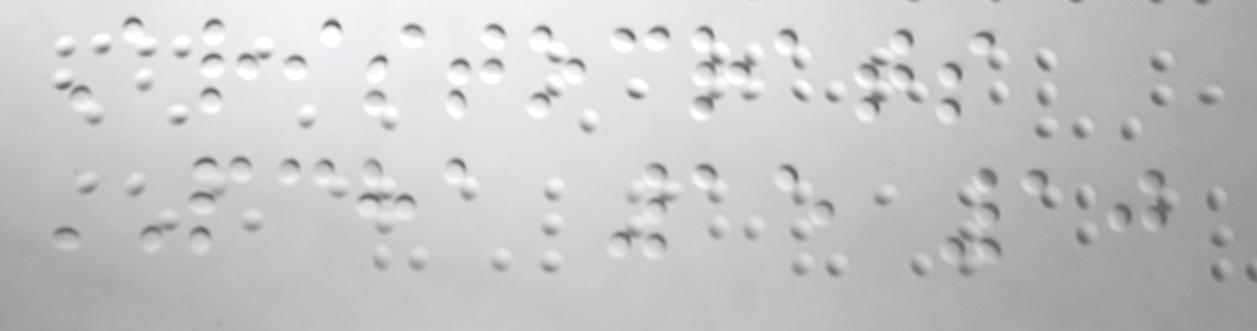Aristocrats
PCHA 15 10
